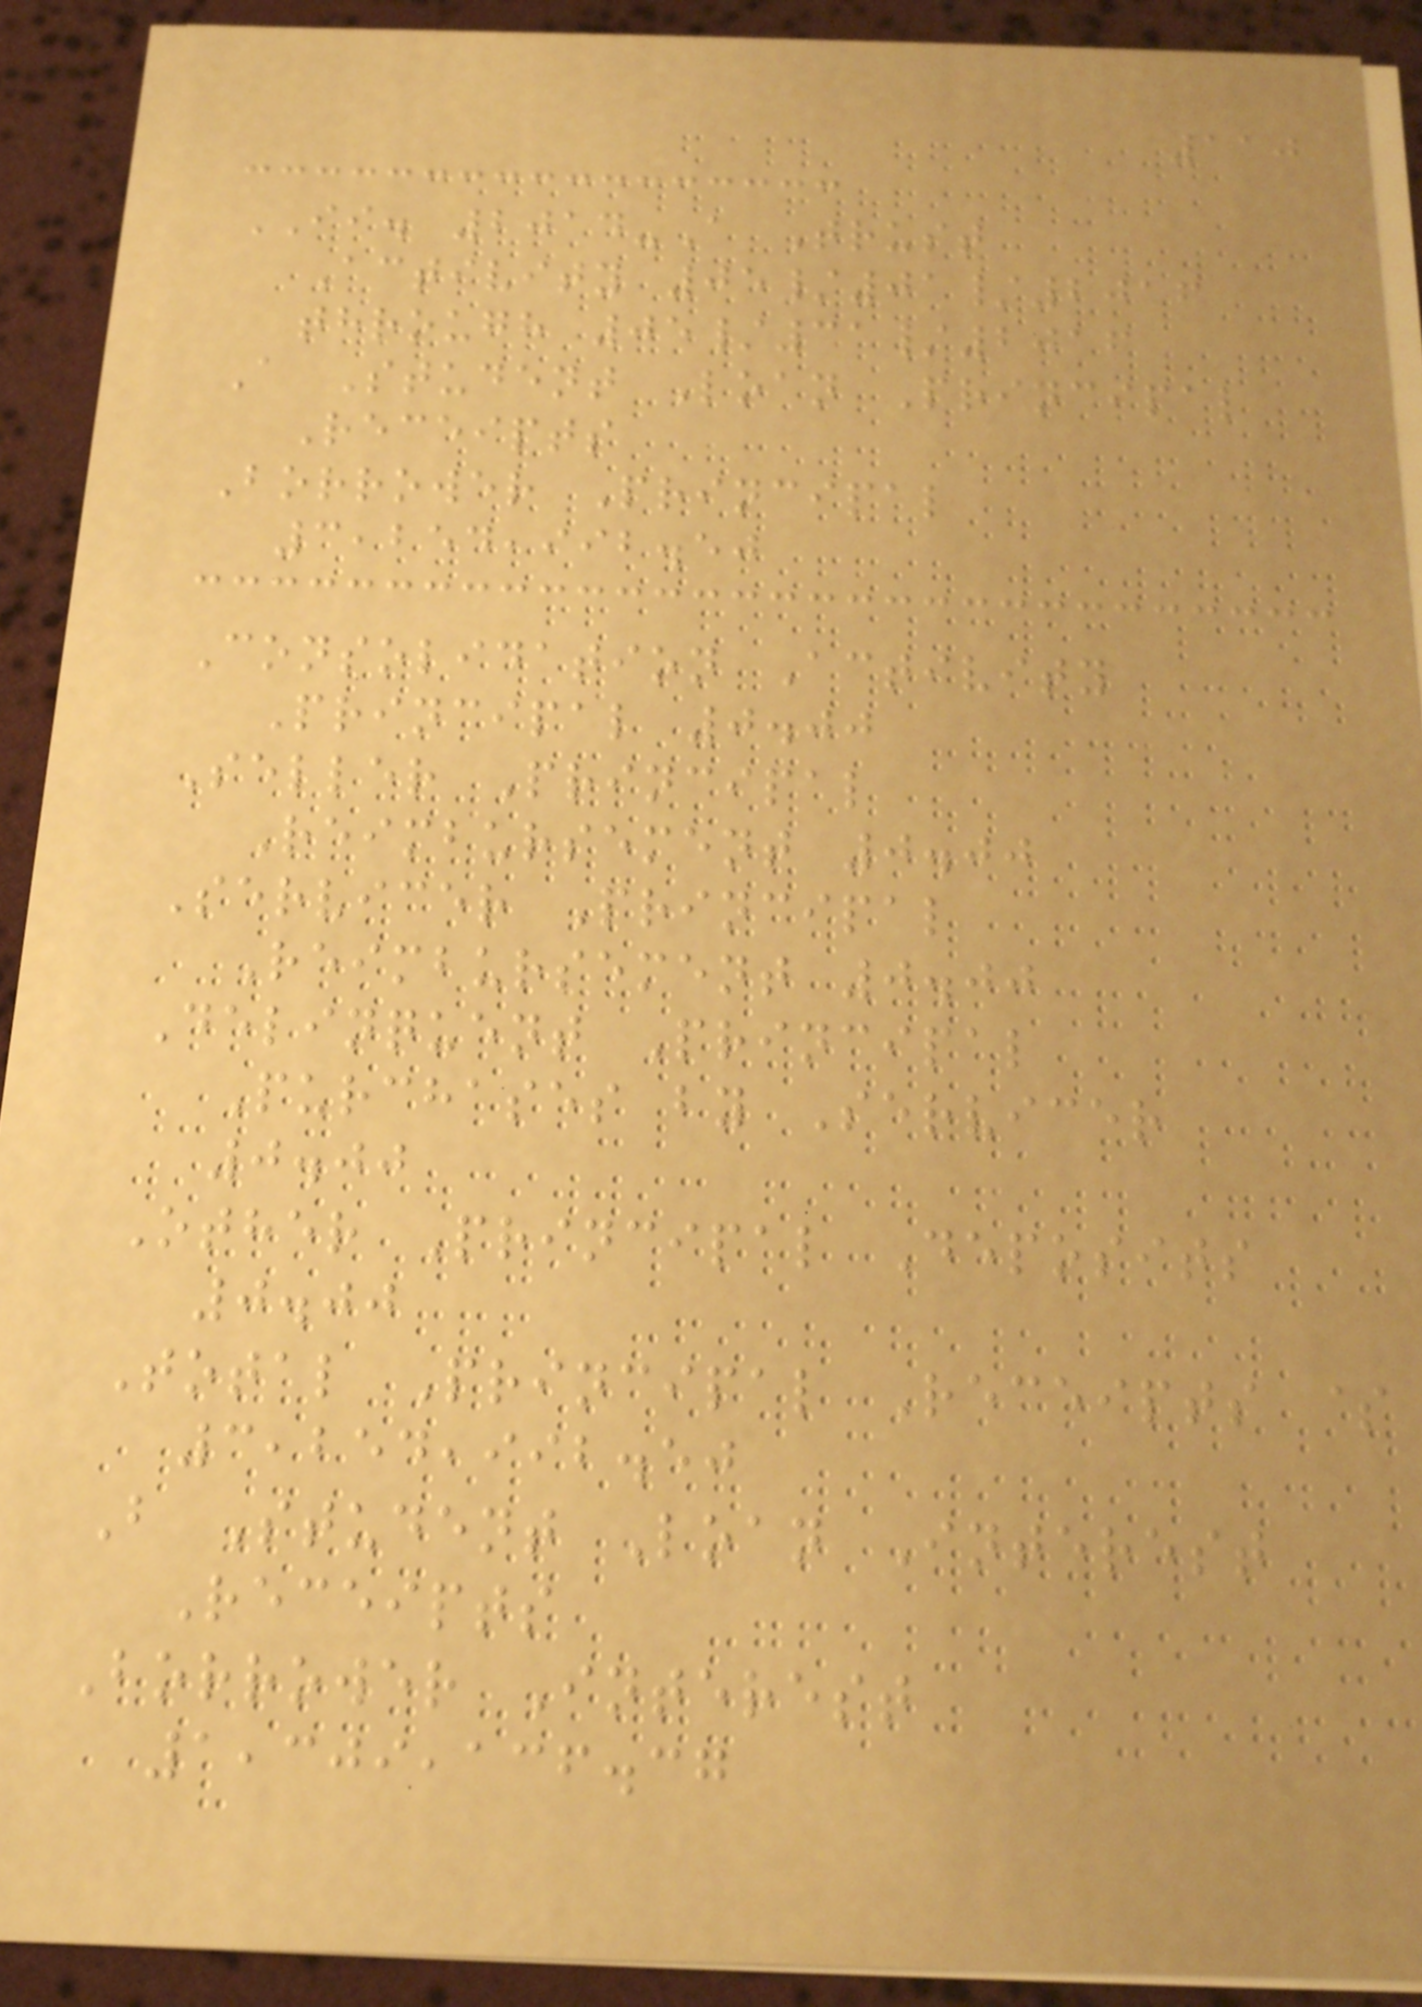110
II. 2014-A Trust
Activity 05/01/2016
through 05/31/2016
A Student Loan Principal
Receipts
Borrower Principal
3,254,992.50
Consolidation Activity
Principal 0.00
Seller Principal
Reimbursement 0.00
Servicer Principal
Reimbursement 0.00
Delinquent Principal
Purchases by Servicer
0.00
Other Principal Deposits
0.00
Total Principal Receipts $
3,254,992.50
B Student Loan Interest
Receipts
Borrower Interest
1,309,136.37
